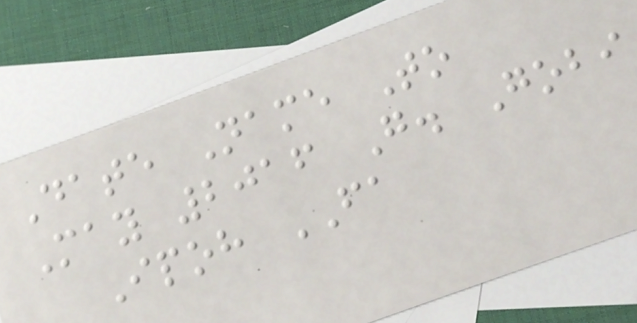Date Name To
May 2016 G. Gobi
Ipoh FA
